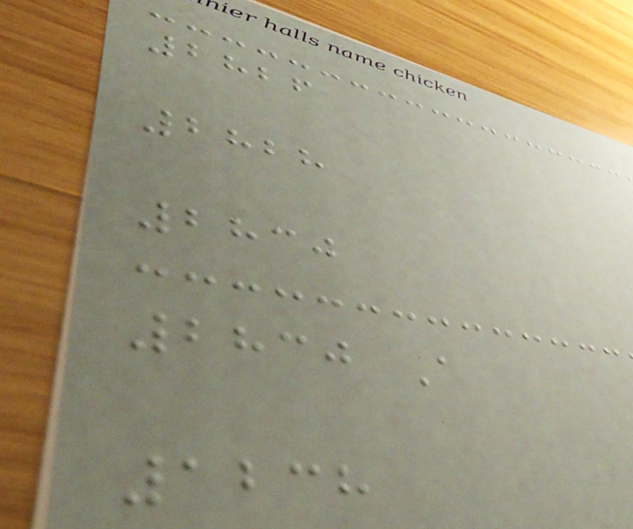2826
2828
2830
2830 A
1238
